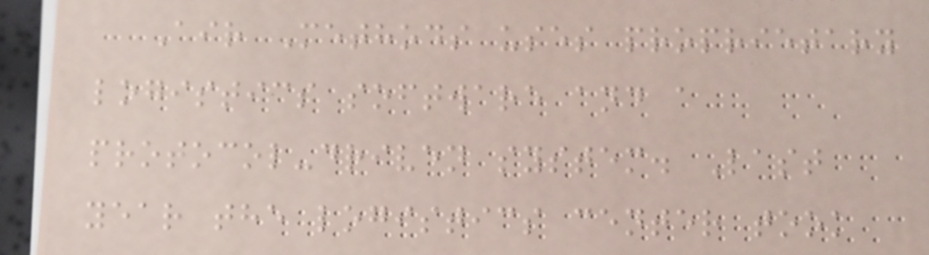Air Methods uses proprietary
logistics software and a
protocol-driven system. Last
year the logistics center took
